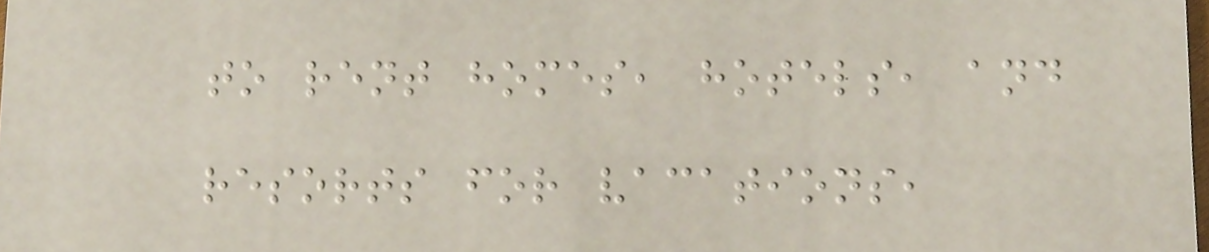to rent homes, hotels, and
resorts for vacations,
